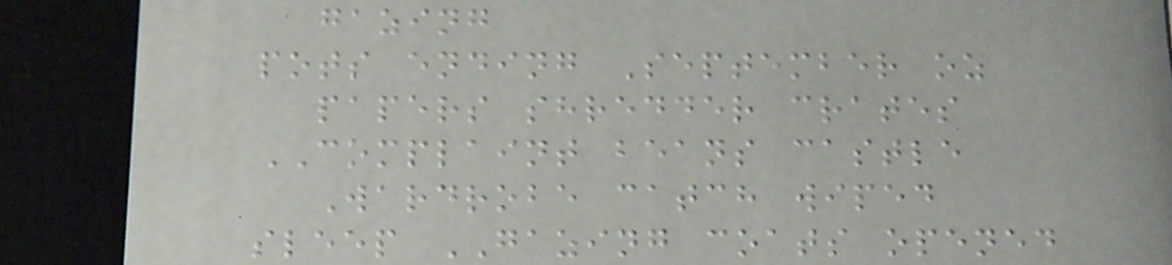gazing
pots ending September oz
papers shredder crates
COMPLAINT beans castle
Wardrobe catch wiped
sleep GAZING coats opened
